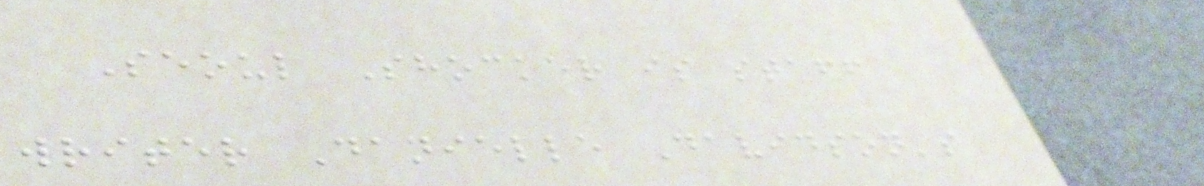Seoul Shocker is staff
writer Danielle Davidson's
